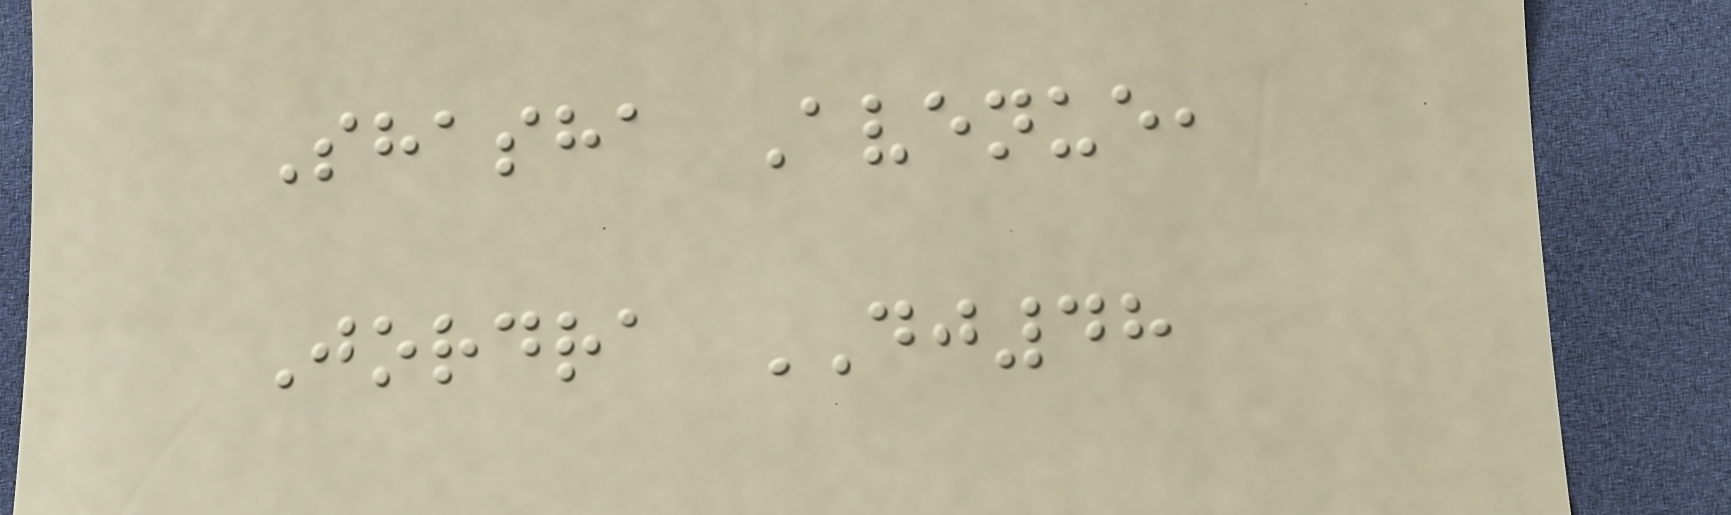Shasha Avenue,
Jordra DJ48
